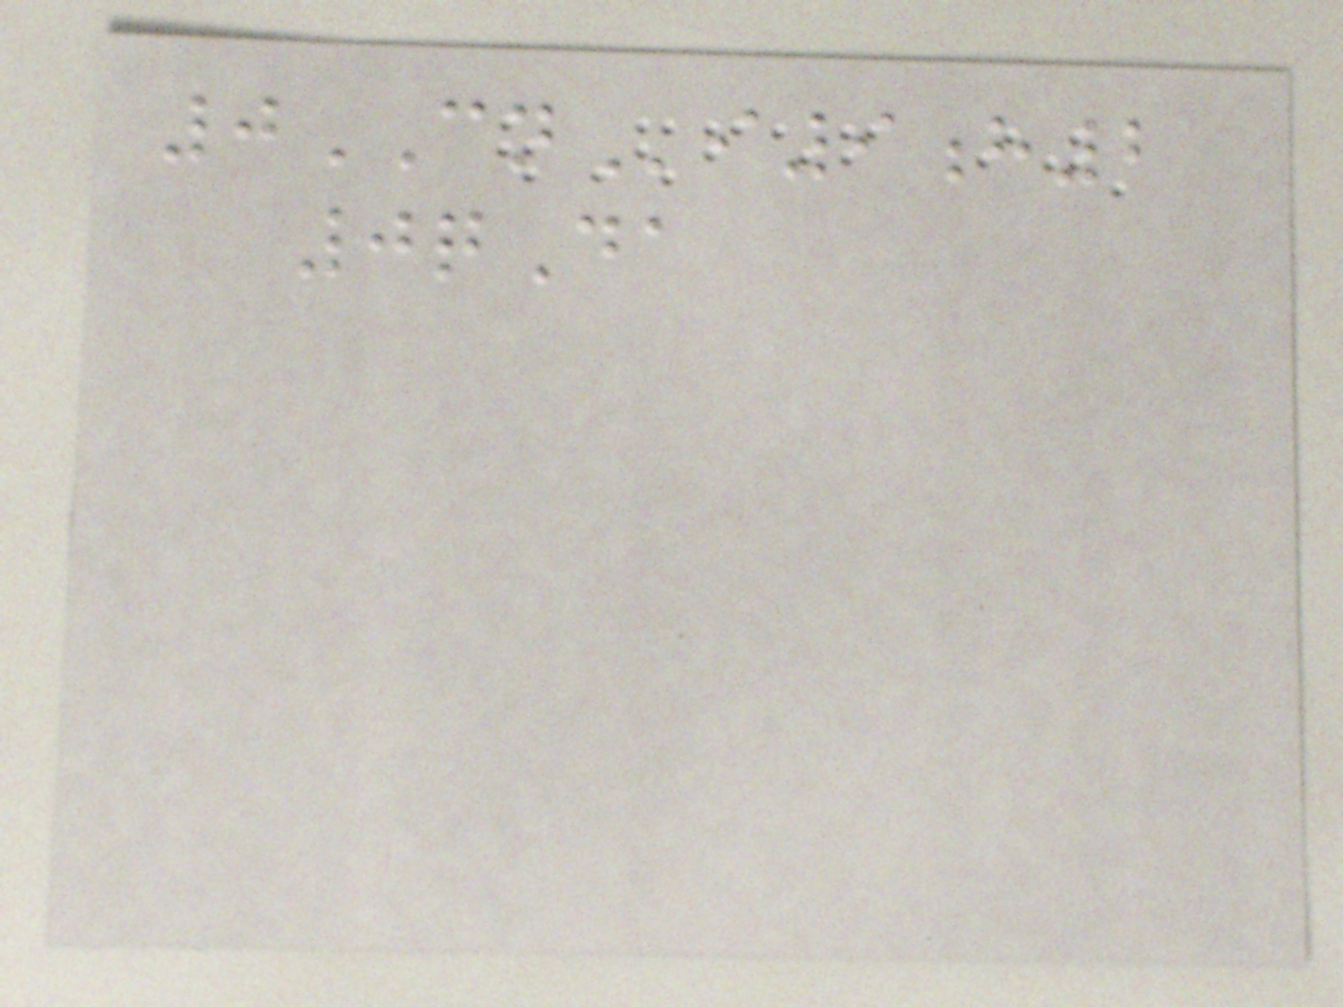0CNi9h2
0qDa
